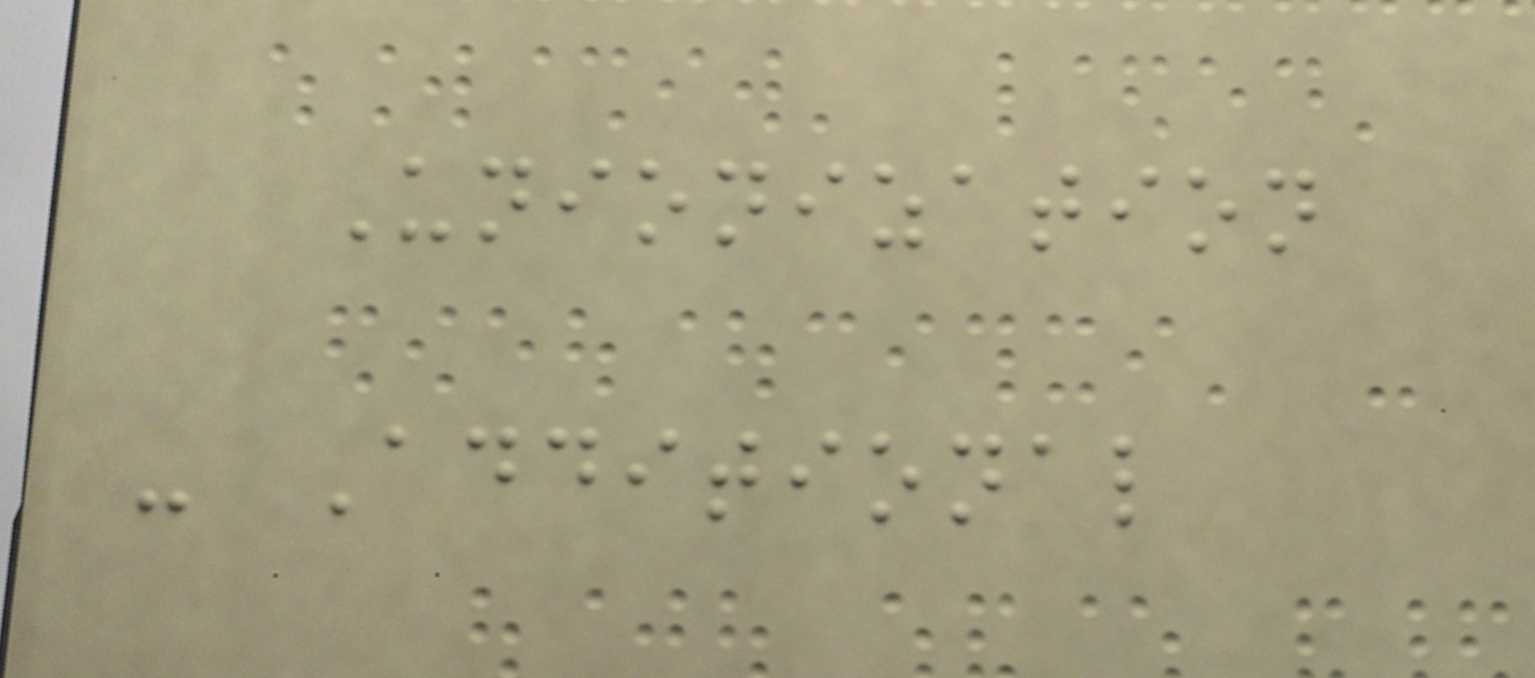Unionization
- Additional
